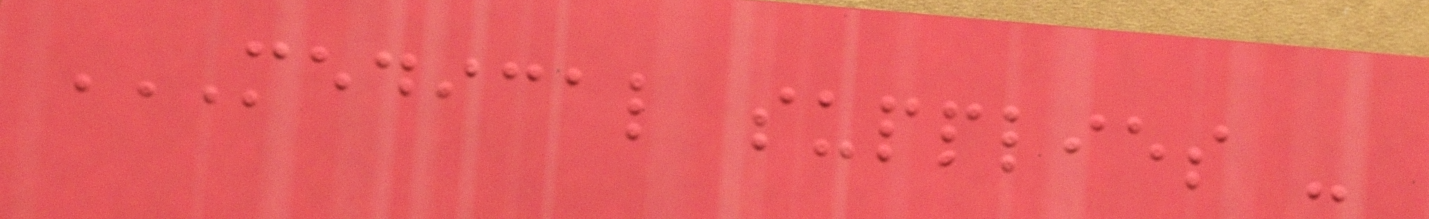MEDICAL SUPPLIES -
